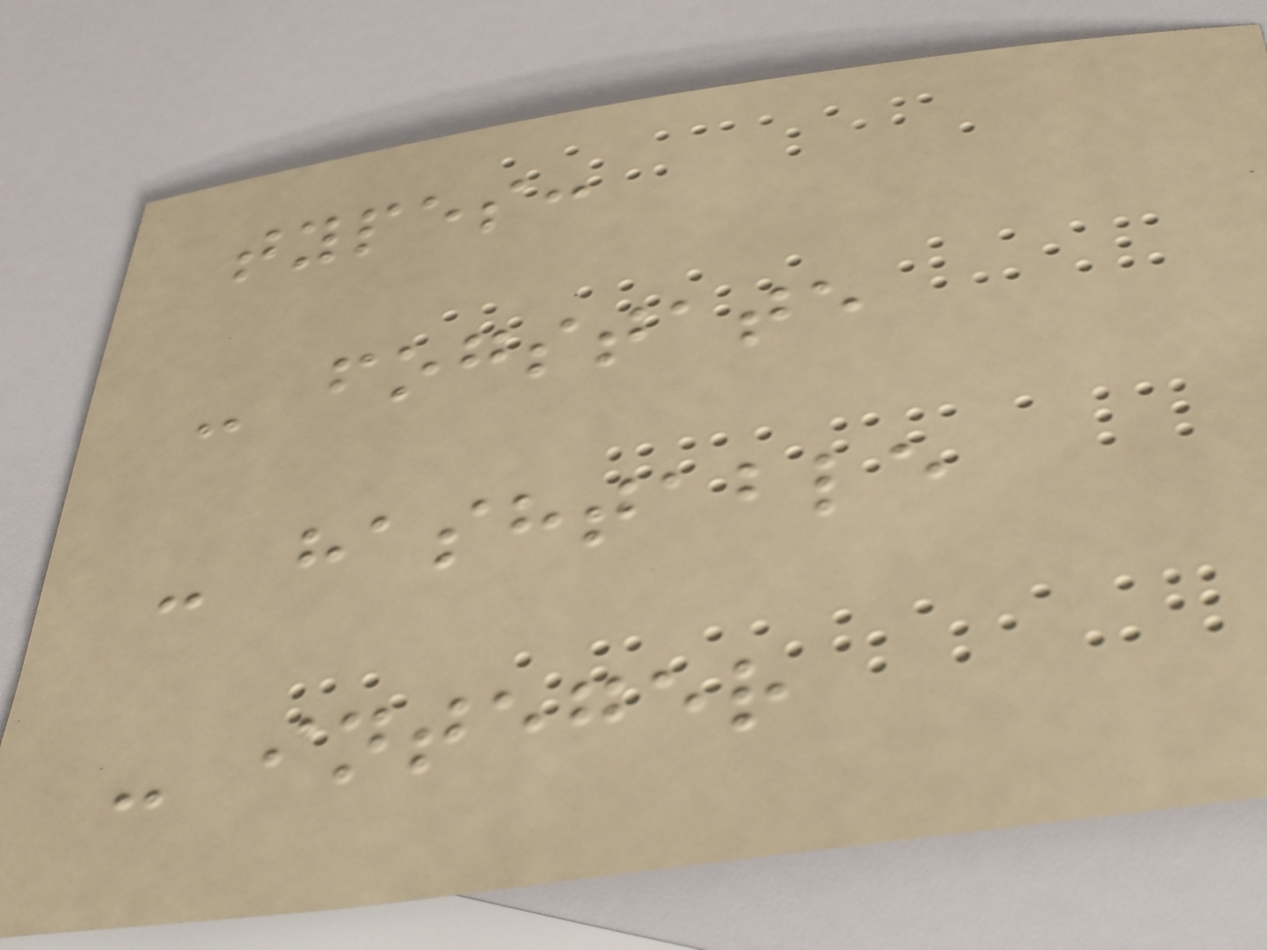types:
- fogstate
- hashtable
- integer
